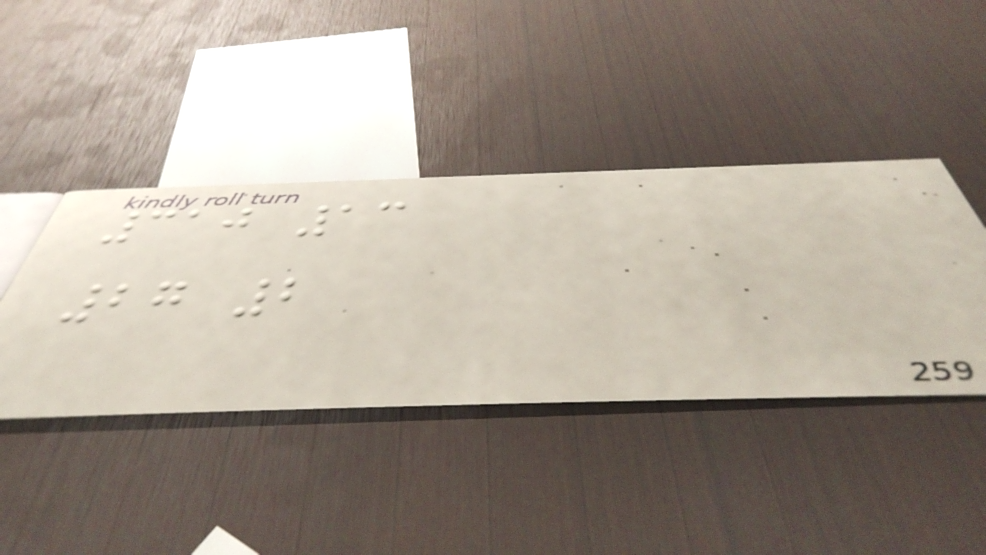310 13
27 2
